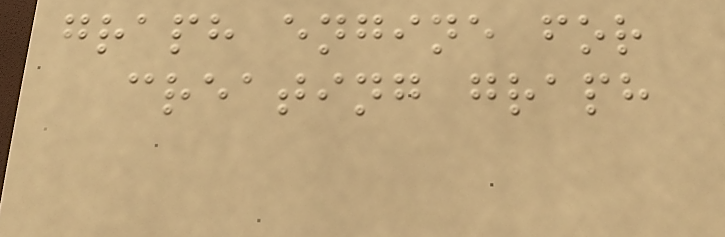graph engine for
creating graph
